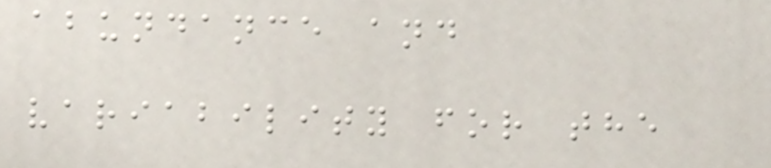abundance and
variability for the
